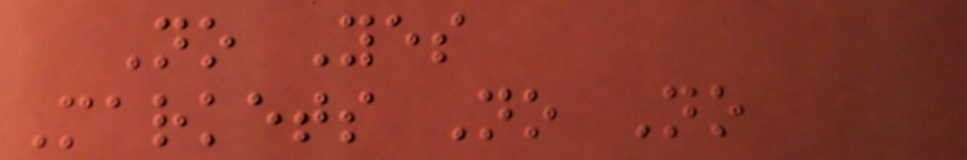No Yes
Markets No No
